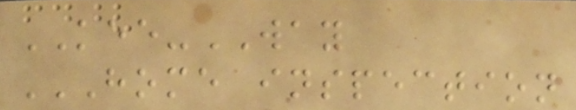KEE-WAY
HOME INSPECTION
